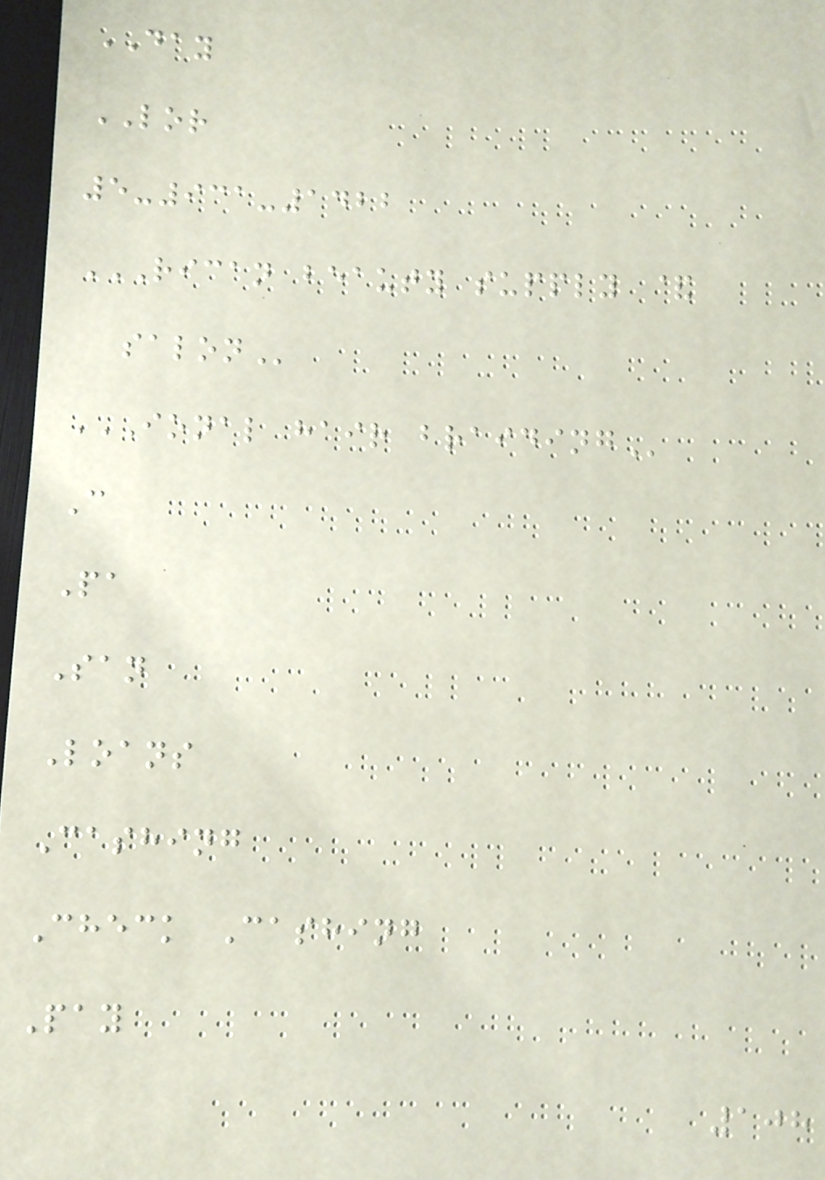DAY
LOR
5-931-1422
RICAN BEAUTY SUPPLY &
SALON
IONAL HAIR BRAIDING
C
Pa
San
Loans
Cashing
Check Cashing
Pay
108
